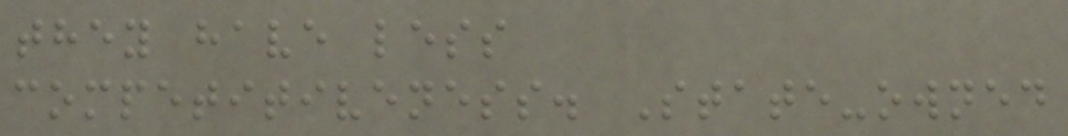they have less
competitiveness. State-owned
